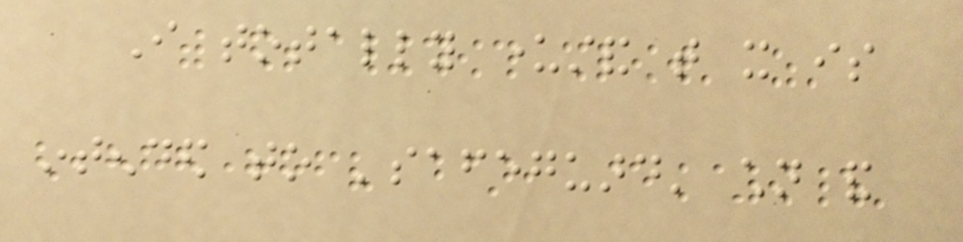I totally understand that it is
intended to 'safeguard' children and
